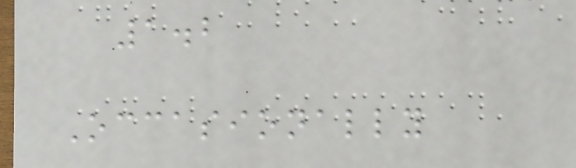1.2
Occasionally
